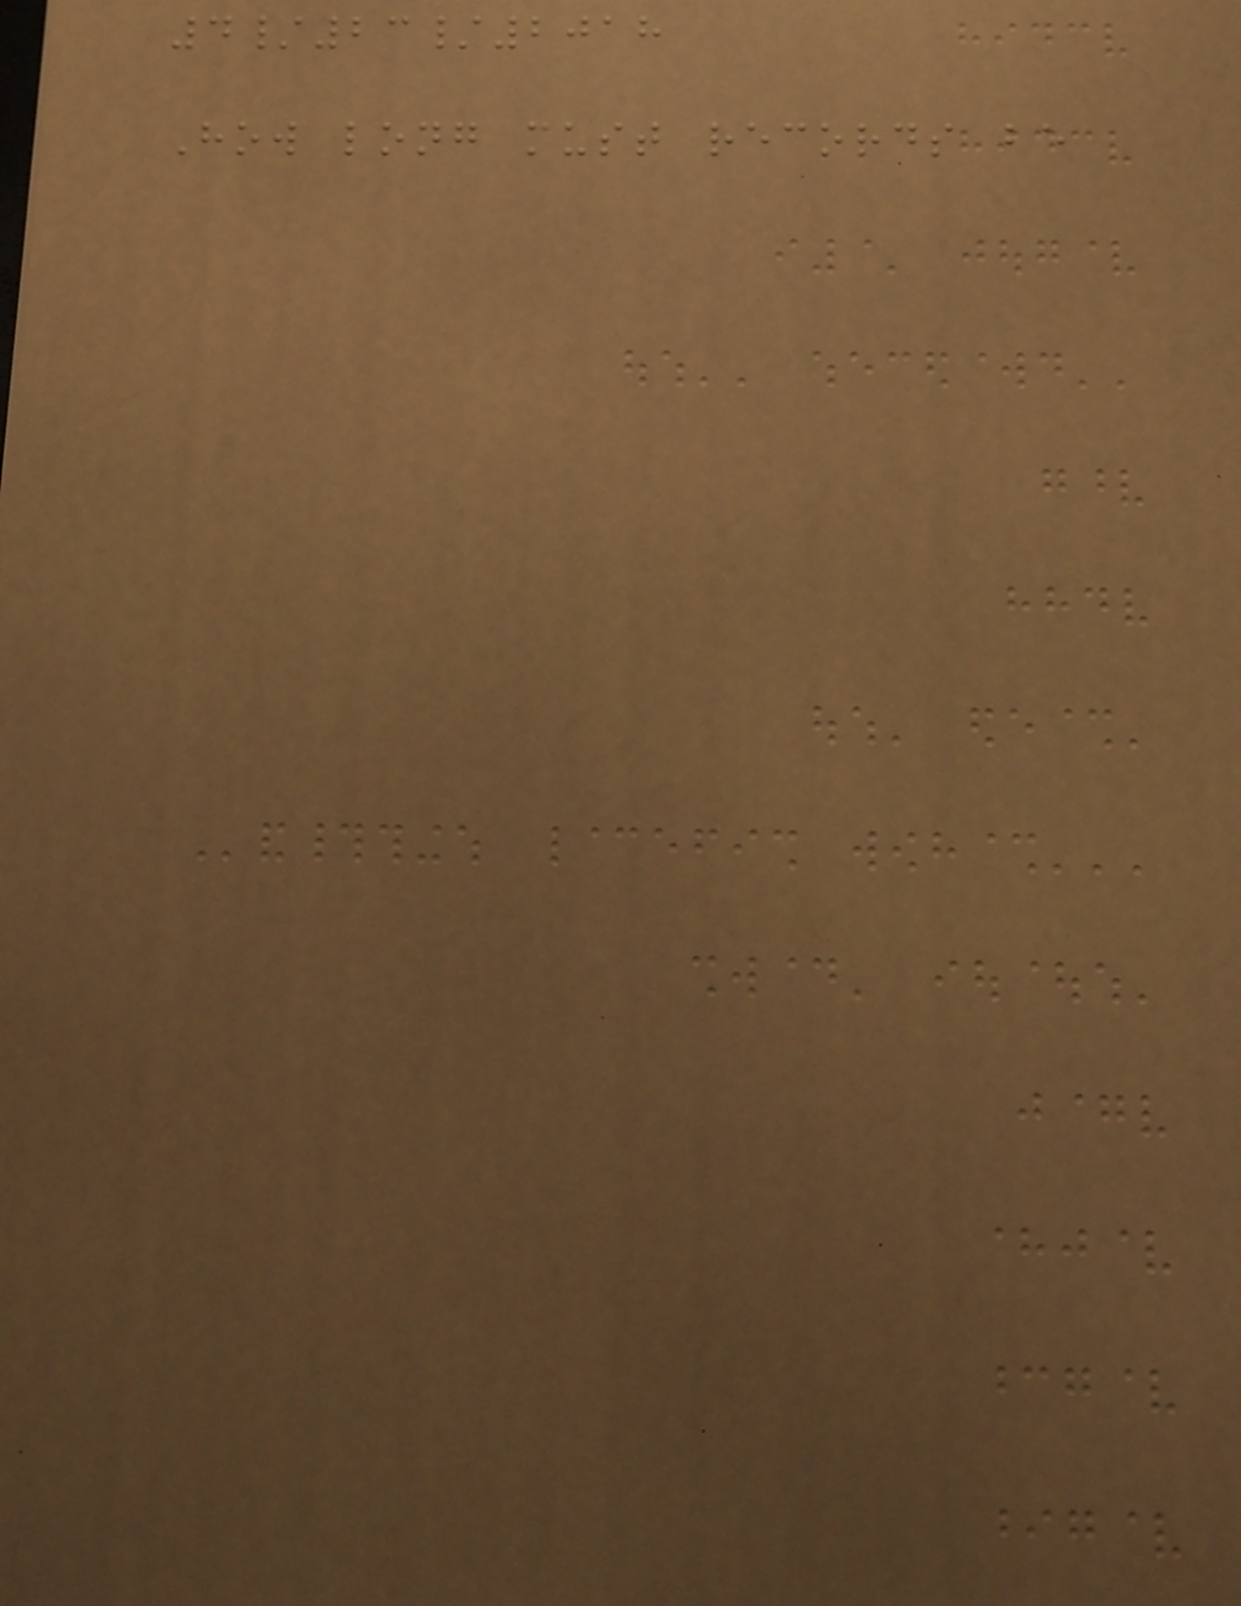4/23/2018
How long must records be
